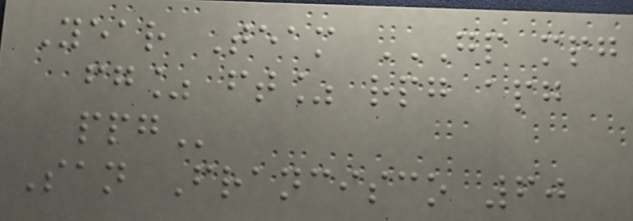Year Team GP MPG
FG% FT% RPG APG
PPG
San Francisco 60
